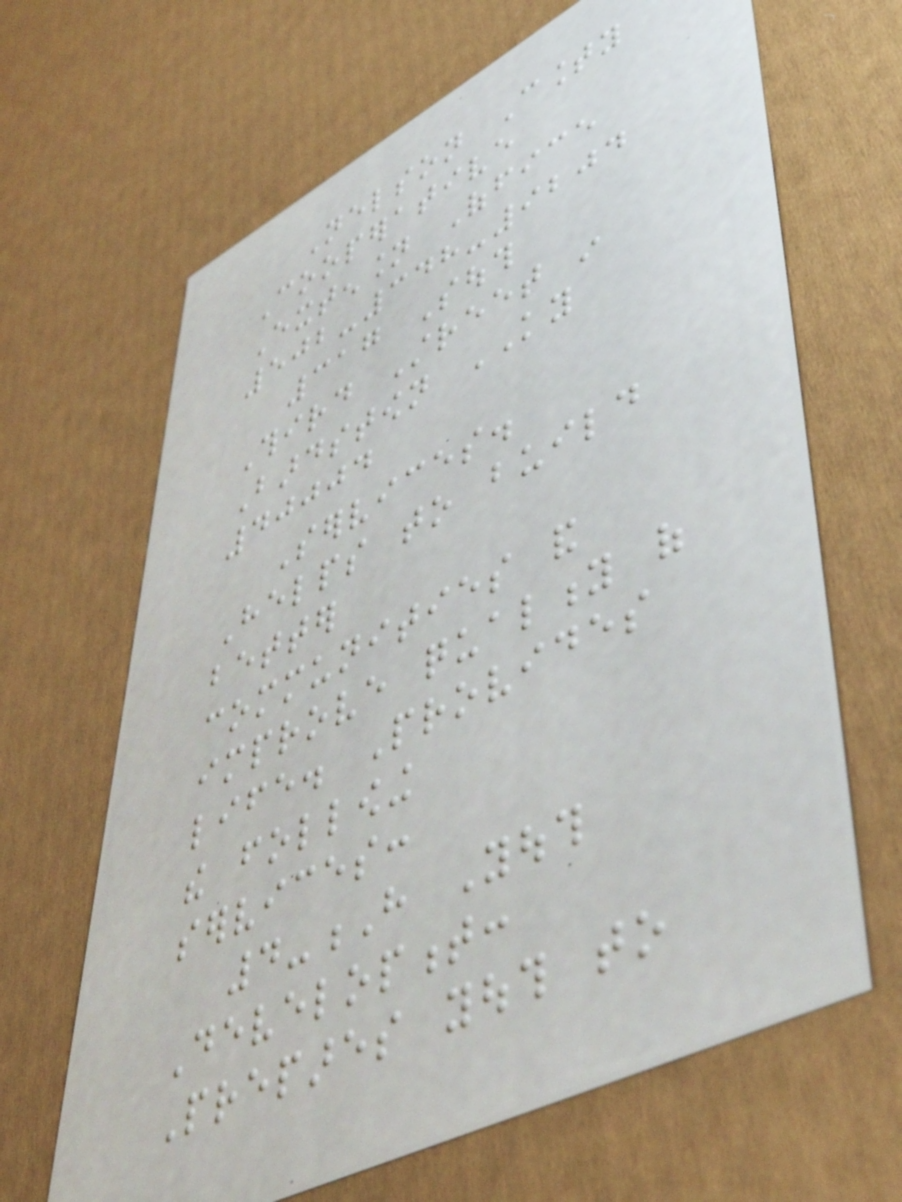Nelson County
Cooperative
Extension Office
502-348-9204
317 South
Third Street in
Bardstown KY
40004
Services.
Helps to build
better
communities and
improve quality of
life. Provides
the following
services:
4-H Youth
Development:
Prepares youth to
